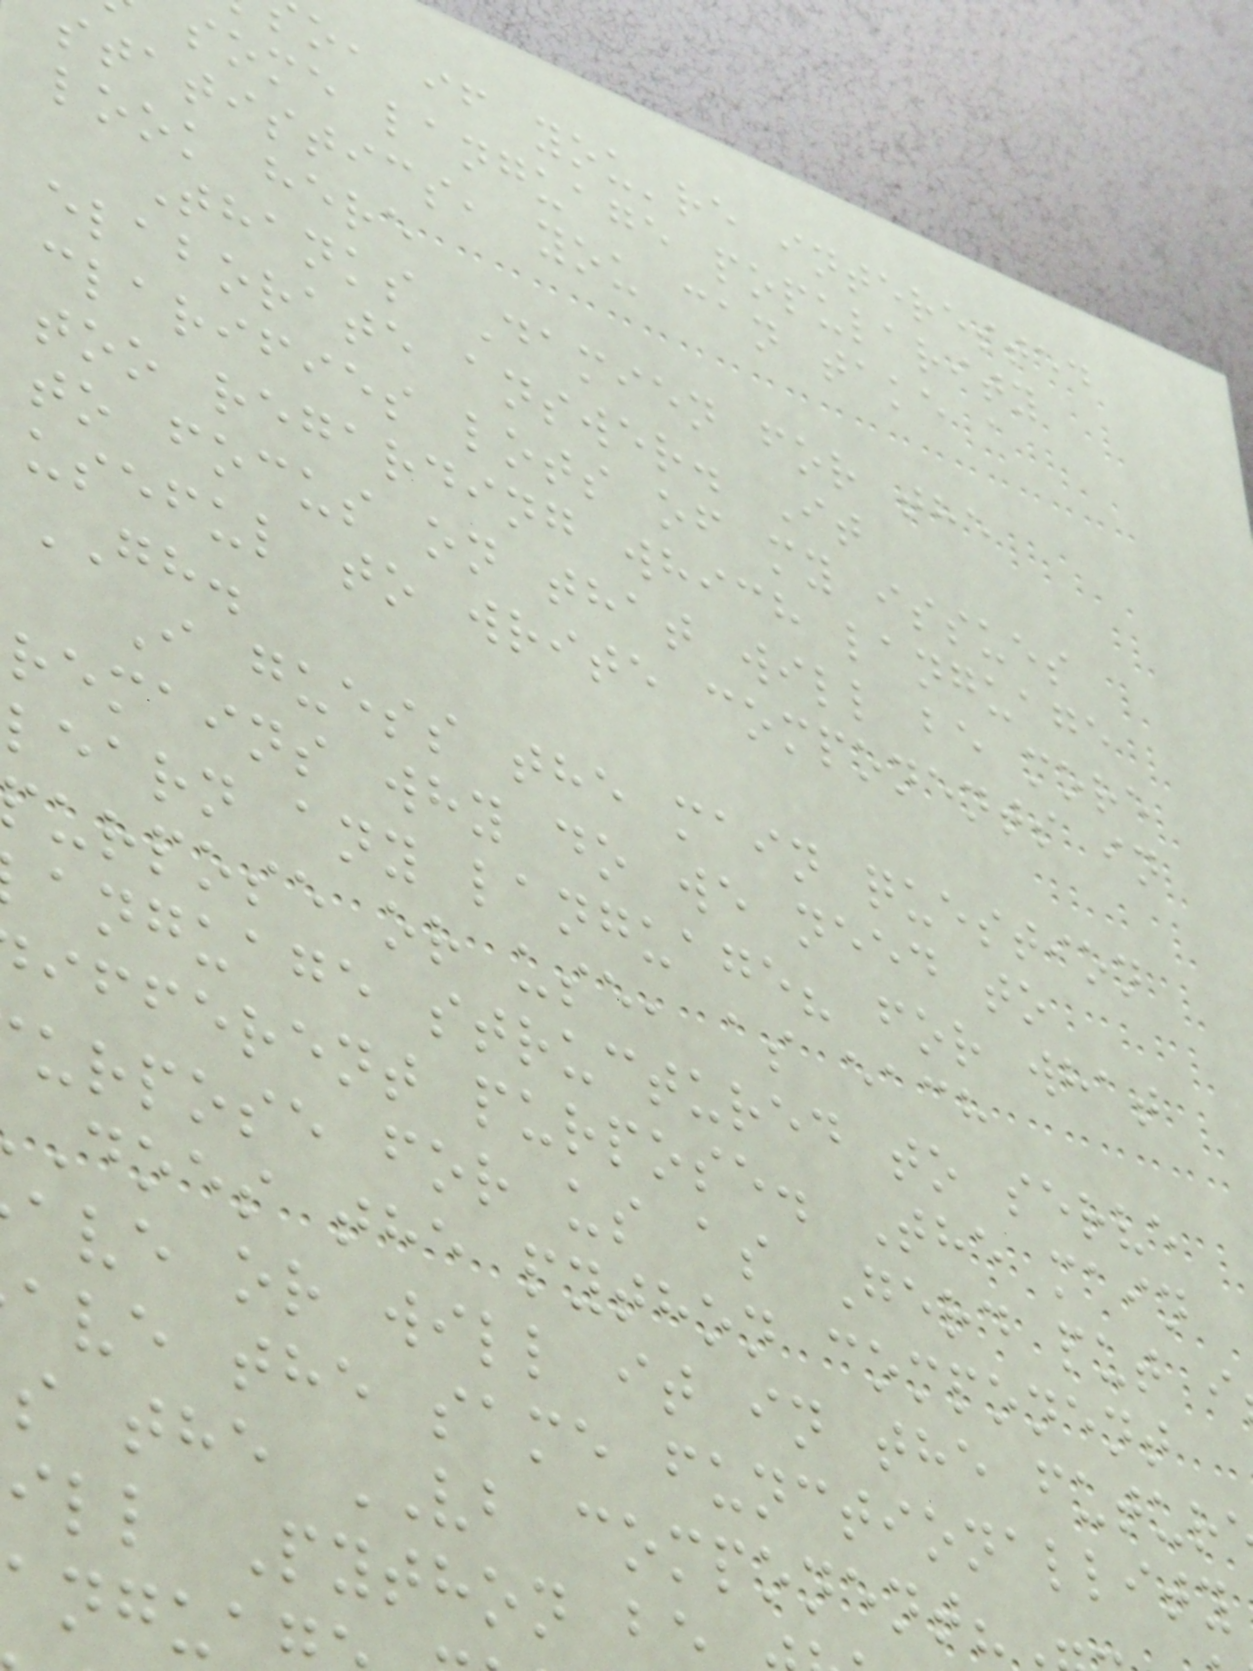o, if you're interested
some language popularity
statistics, you can take a
look here
Thanks Damien for the
elaborate answer. It
clarifies lots of my issues
too regarding which language
to focus on that will be more
useful to write components in
GH.
I guess the main question
remains why do we need to
learn any language? for what
urpose or use, as each
anguage structured to serve
ifferent purpose. The main
urpose for us as Gerd put i
Does the python component
ave or will it in the futur
ave the same functionallity
s the VB component?
ill Python b
